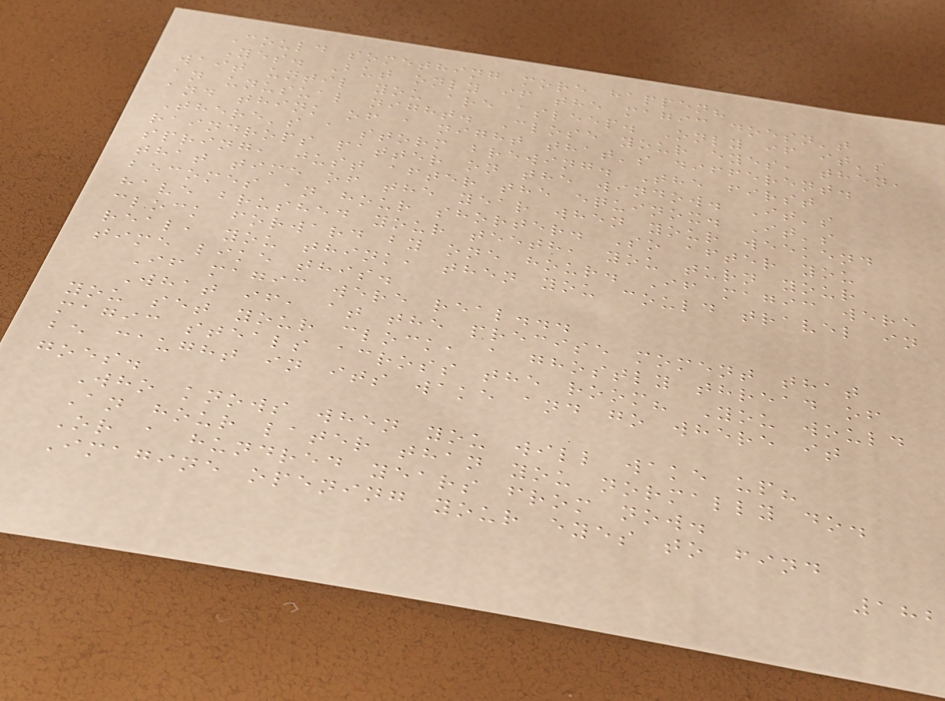Could something more happen?
Yes. But only if the magic doesn't
wait until you are asleep. Only if it's
an unusual night. Close your eyes, then,
and think of a night that's different.
There's a storm brewing. The first
raindrops patter on the window. It's
spring, just after the equinox. It's
that time of the year when your weekend
becomes an hour shorter. So after you
have brushed your teeth, you turn your
clock forward by one hour. If magic were
real, you think, then you could travel in
time like this.
If magic were real...
What if, at the precise moment that
you set your clock, a ghostly thread of
magic steals across the room? You would
be caught in its wake and go where it
goes.
Who knows when you will wake up?
An hour later than you normally do.
Or a hundred years from now.
Imagine opening your eyes to find
182
